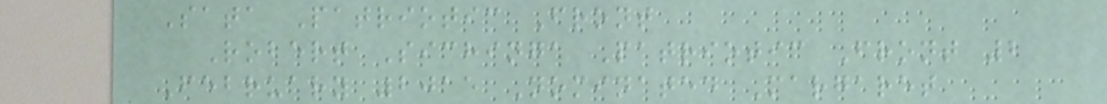Sata Patriotic Front
Robert Sichinga Patriotic Front 2
February 2015 Nominated Margaret
